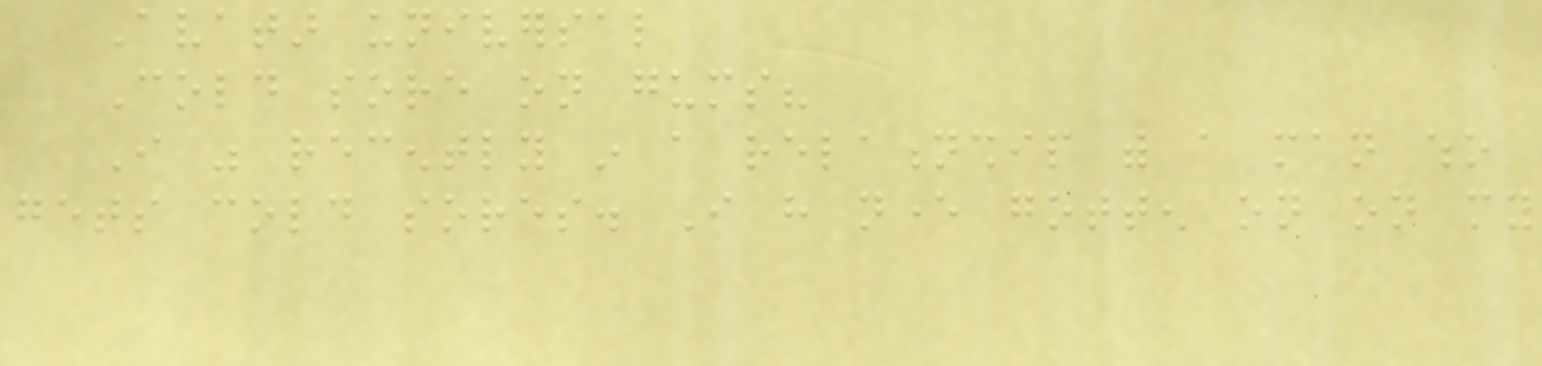Avatar universal
Cold sore on gums?
I was recently in a relationship with a man who
gets cold sores. I have never gotten on on my
